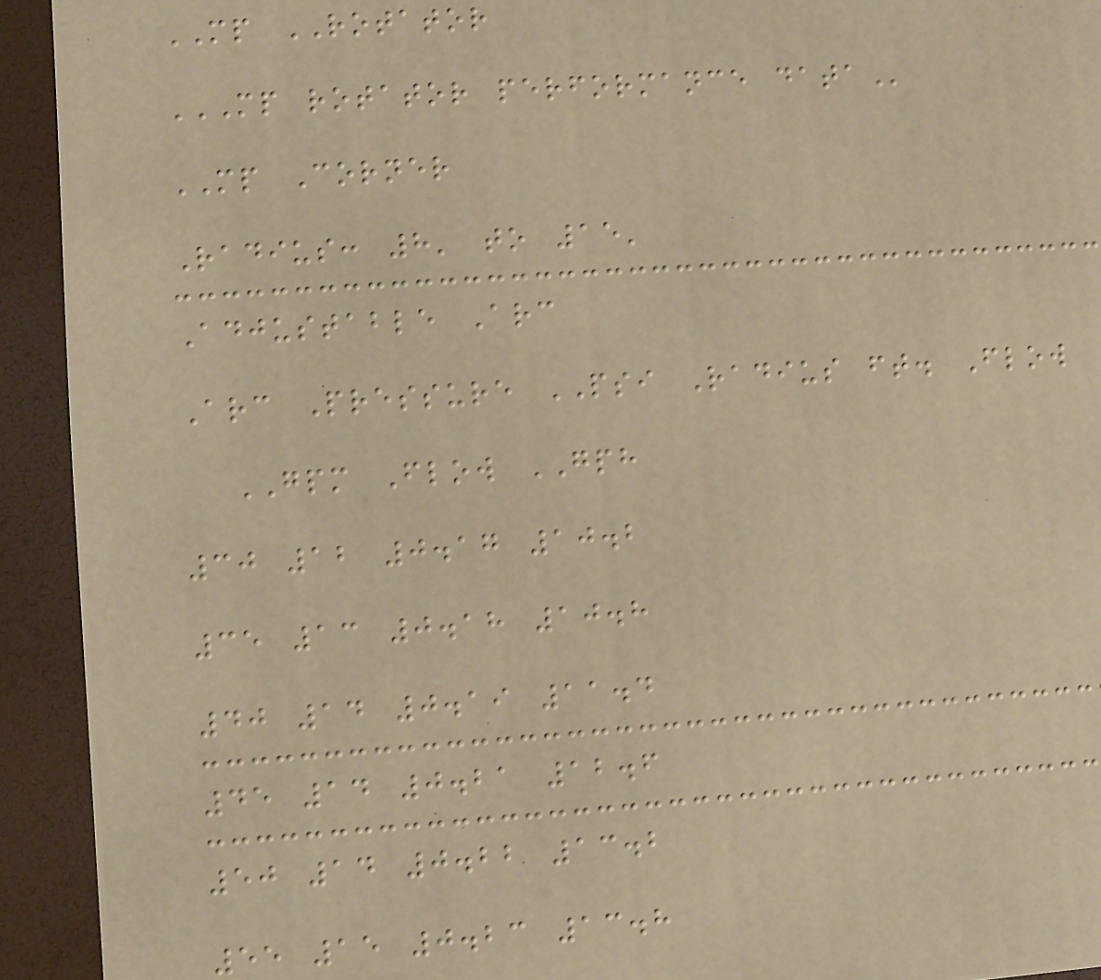MP ROTATOR
MP ROTATOR PERFORMANCE DATA
MP Corner
Radius: 8' to 15'
Adjustable Arc
Arc Pressure PSI Radius ft. Flow
GPM Flow GPH
30 12 0.17 10.2
35 13 0.18 10.8
40 14 0.19 11.4
45 14 0.21 12.6
50 14 0.22 13.2
55 15 0.23 13.8
